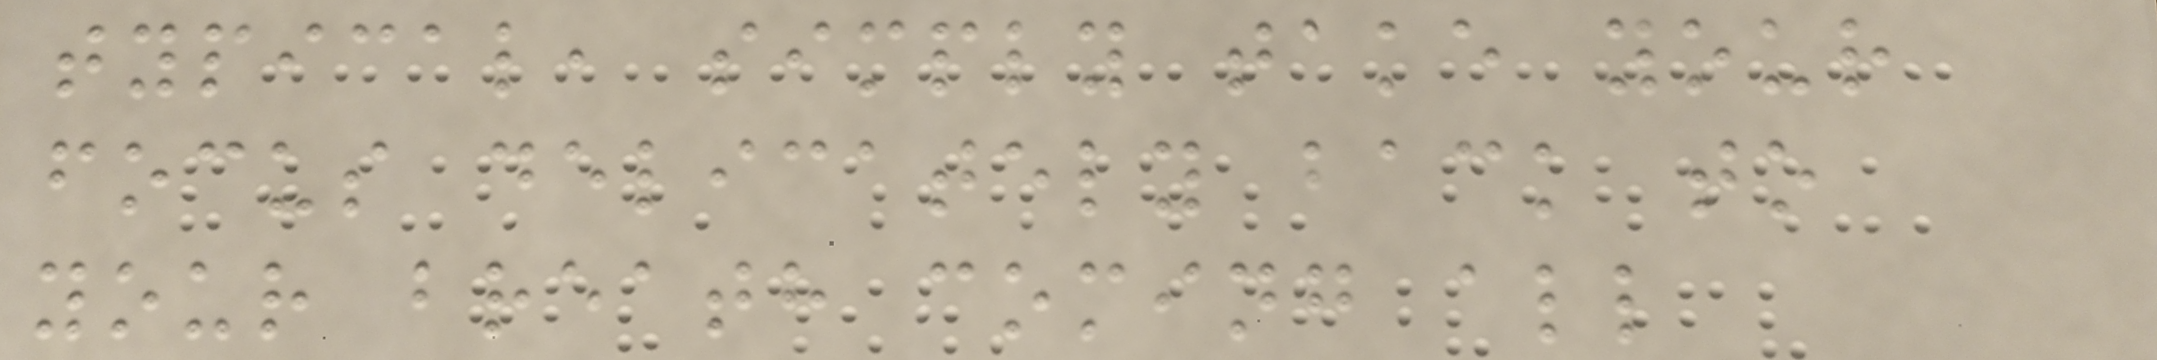typical, simply take your
focus delicately back to
your breath coming all
